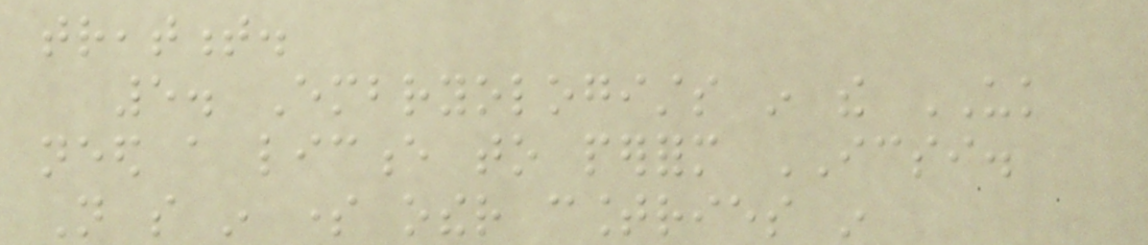treatment.
5. Embryologists in the UK
need a licence to perform ICSI.
Not so in some other countries in
